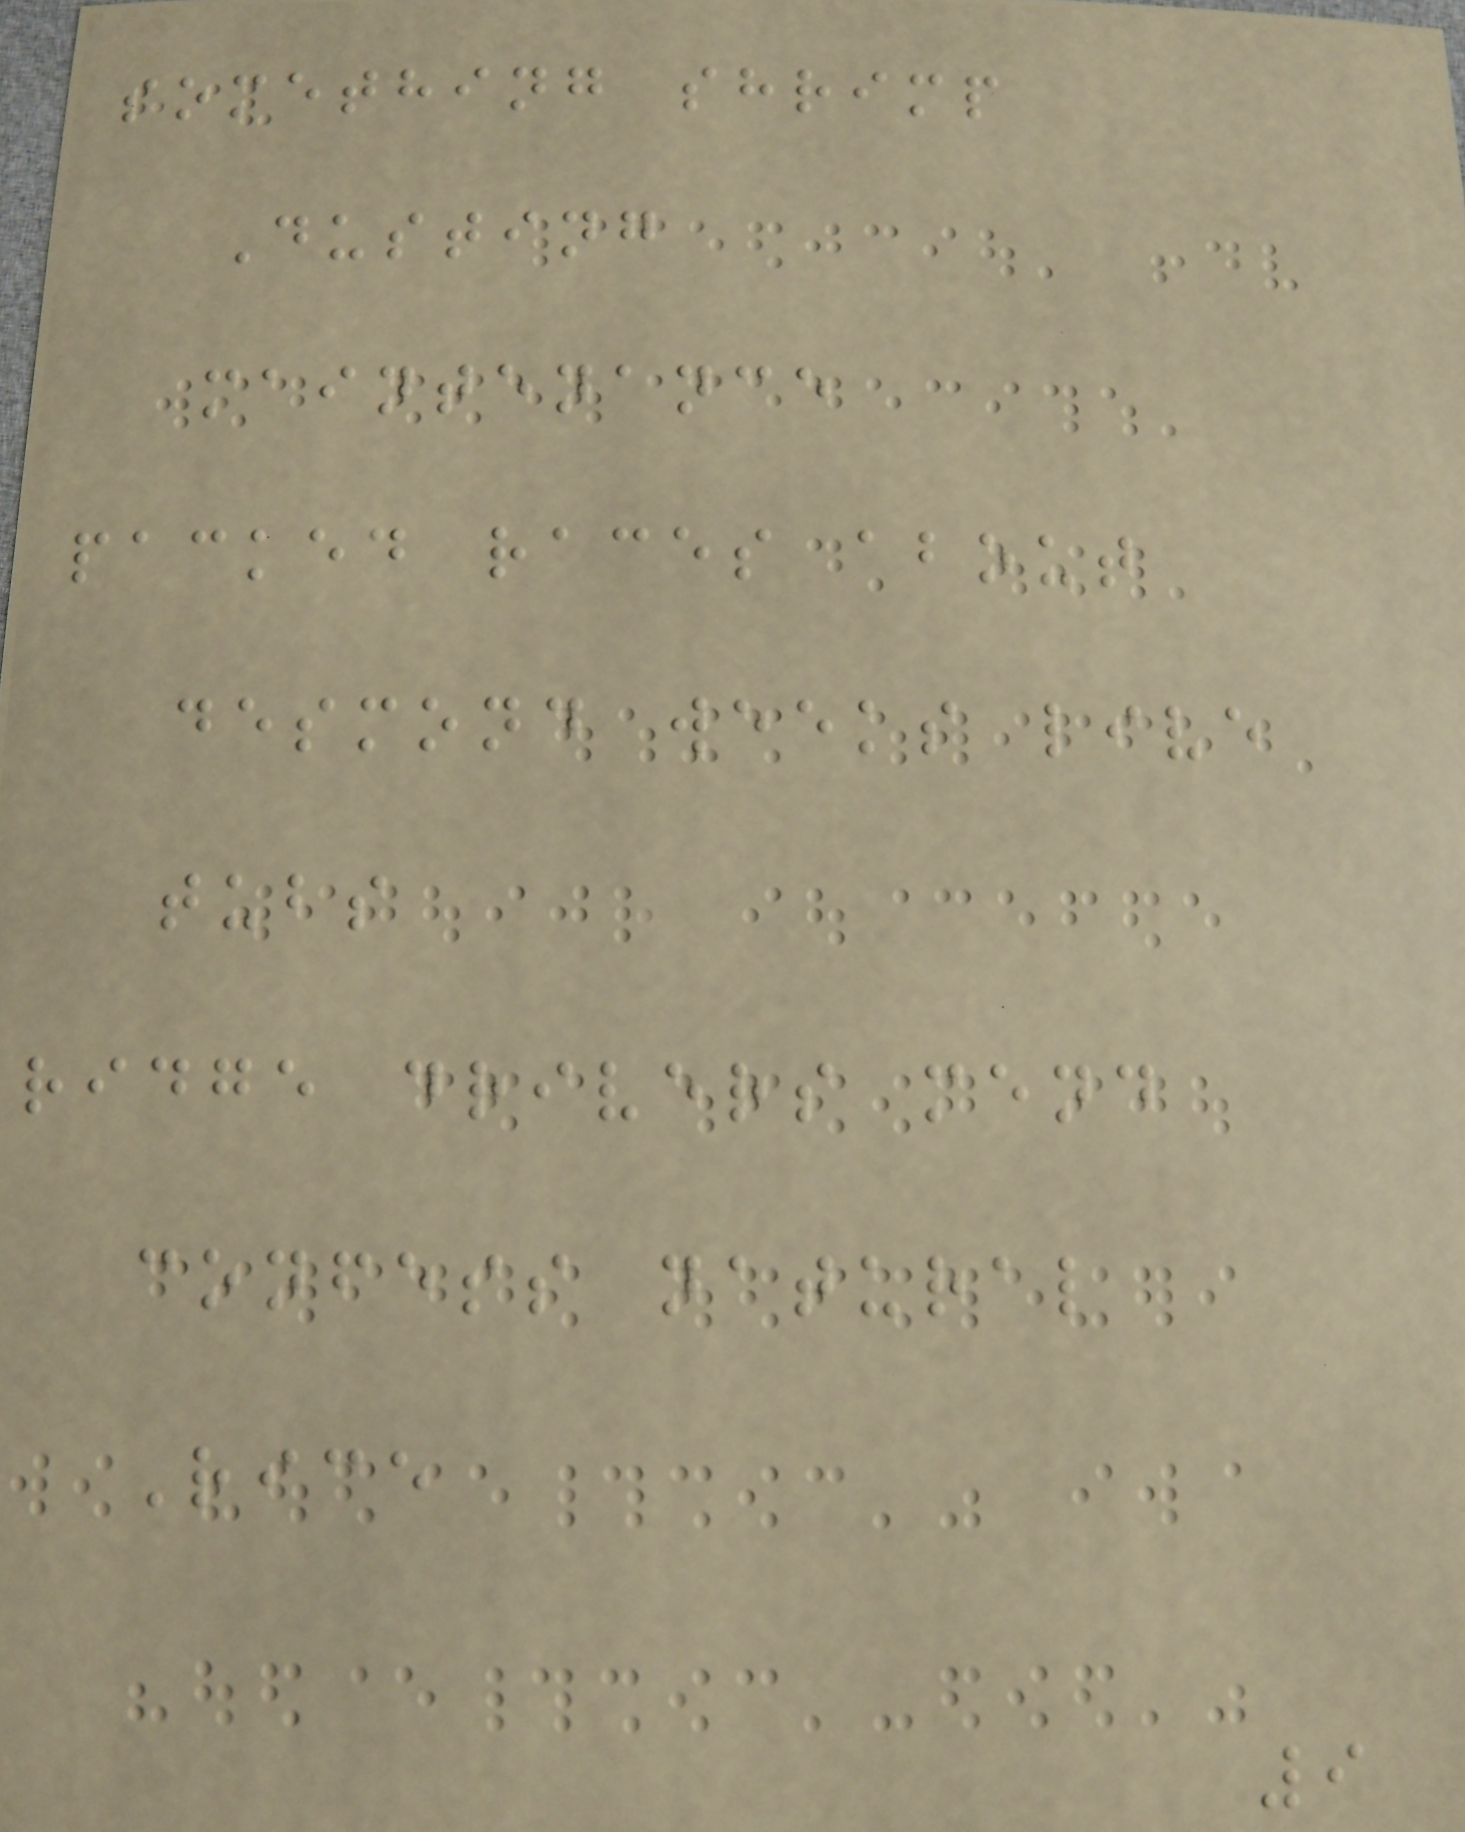something shrimp
Dusting
maintenance
packed races about
desmond weeks live
tubs
ridge drivers mend
confess natural
Rice
9
